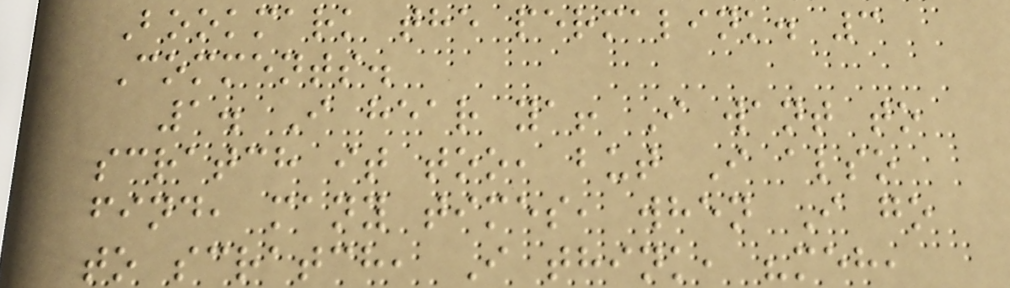Bookmark the permalink. 3
Comments.
1. I hear ya! I want to
scratch it too, but I also
find, many times, when I go
to scratch, I think, "meh,
